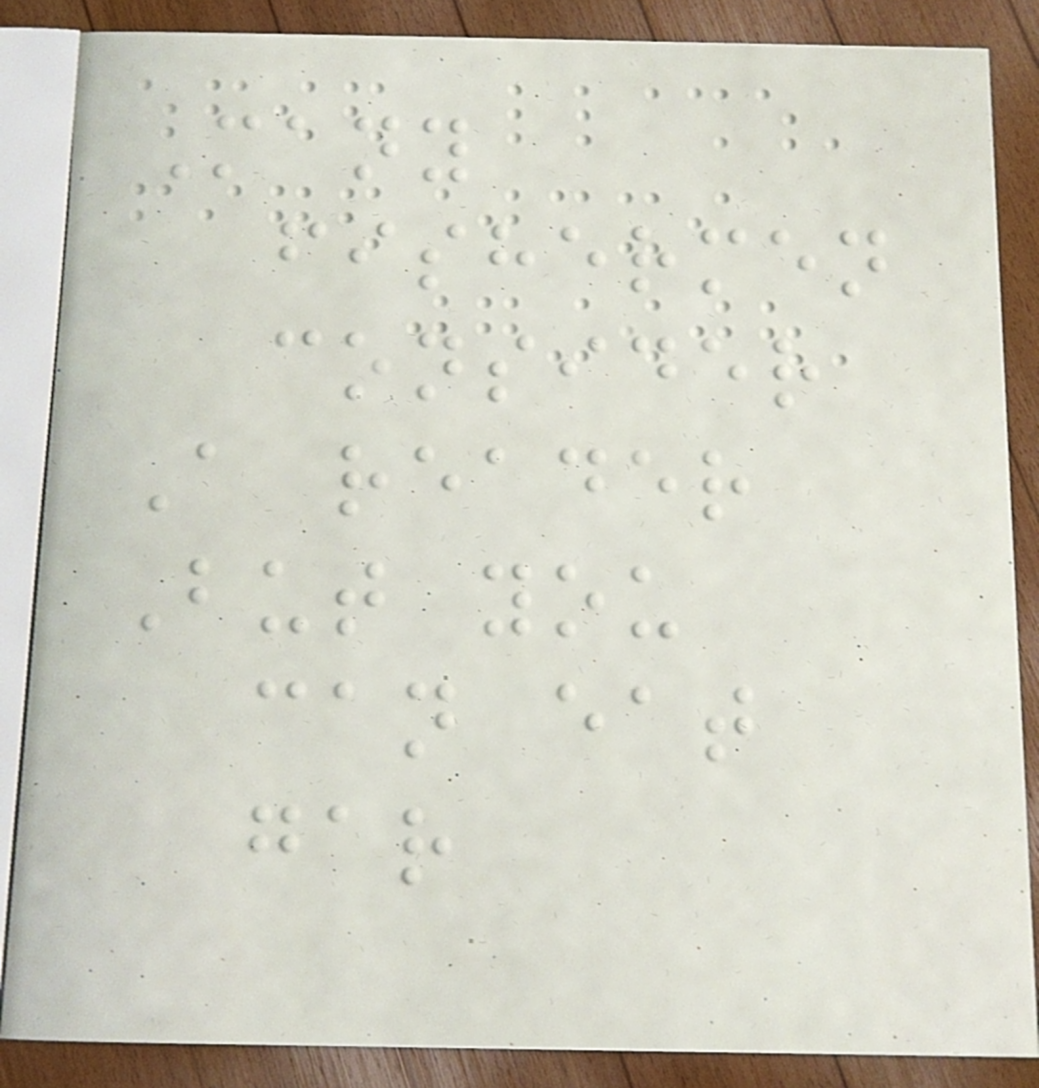Many
fishermen
consider
A reader
But you
can eat
gar
